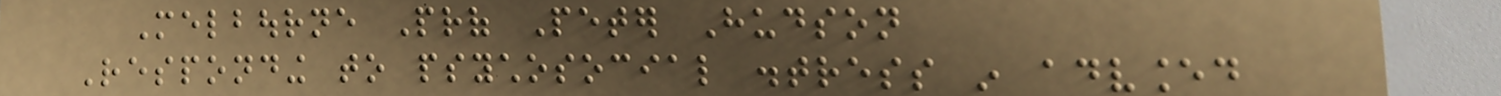Melbourne Prof Peter Hudson
Responding to psychosocial distress in advanced
